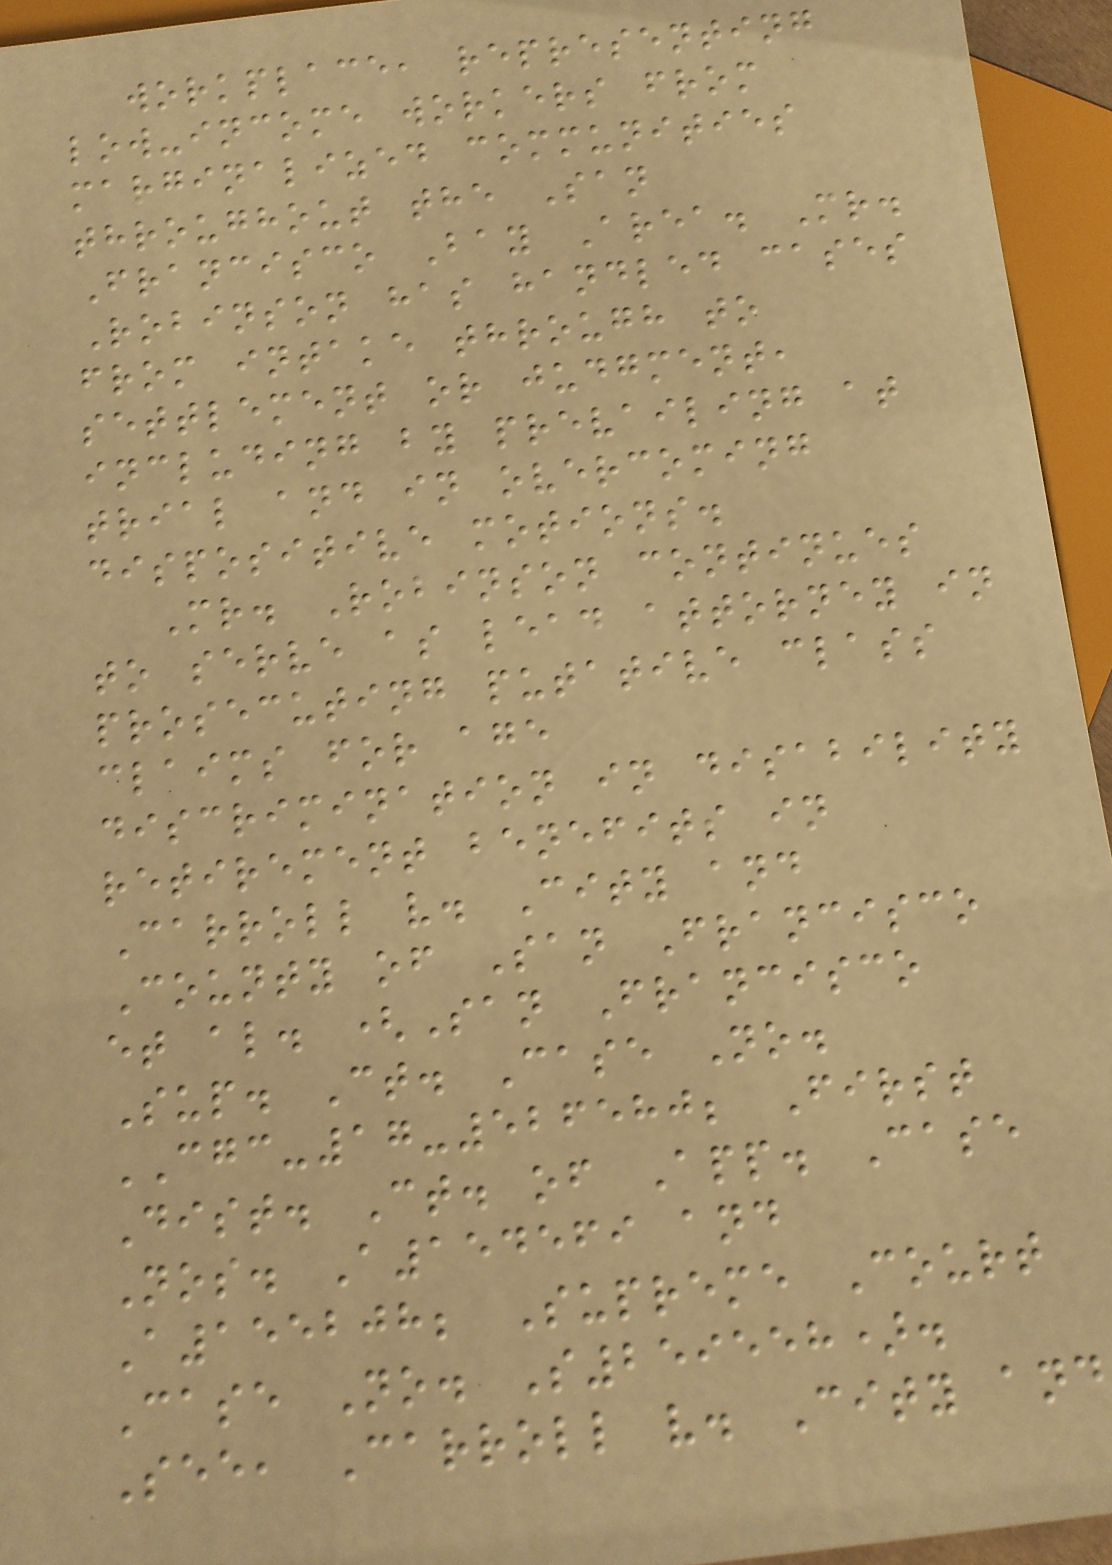workplace, representing
low-income workers from
marginalized communities
throughout the San
Francisco Bay Area. Mr.
Robinson has handled cases
from intake through to
settlement or judgment,
including by prevailing at
trial and in overcoming
dispositive motions.
Mr. Robinson continues
to serve as lead attorney in
prosecuting putative class
claims for age
discrimination in disability
retirement benefits in
Carroll v. City and
County of San Francisco
et al. (San Francisco
Sup. Ct. Case No.
CGC-17-526580; First
Dist. Ct. of App. Case
Nos. A154569 and
A155208; Supreme Court
Case No. S259558).
See, Carroll v. City and
